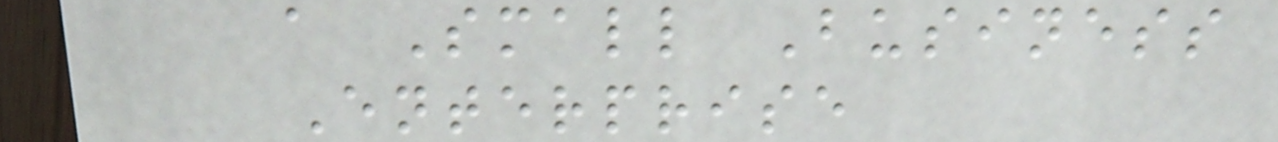a Small Business
Enterprise
